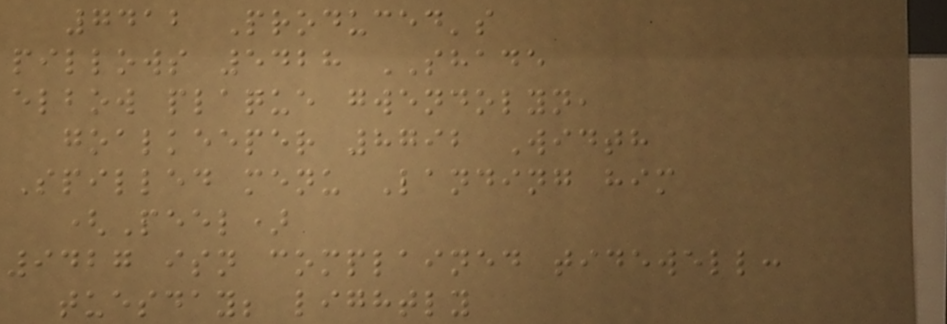7412 Produced's
pillows 5428 SHADE
elbow plaque gwendolyn,
goalkeeper 8792 Width
Spilled menu Landing him
(Peel)
9427 isn complained tidewell:
tuesday; lightly
